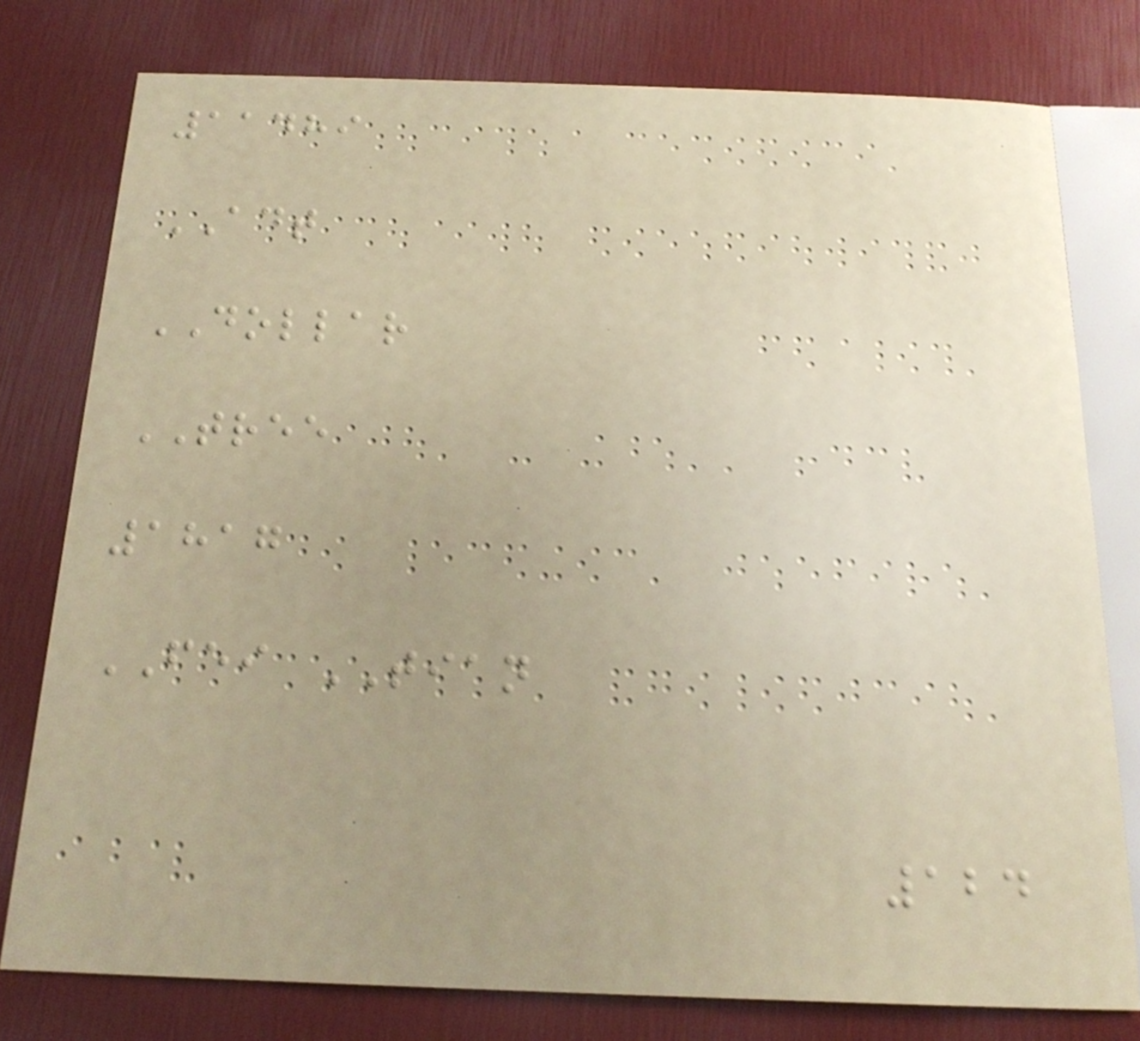11489
ADT
DOLLAR
TREE
1817
FEI TIAN
124
